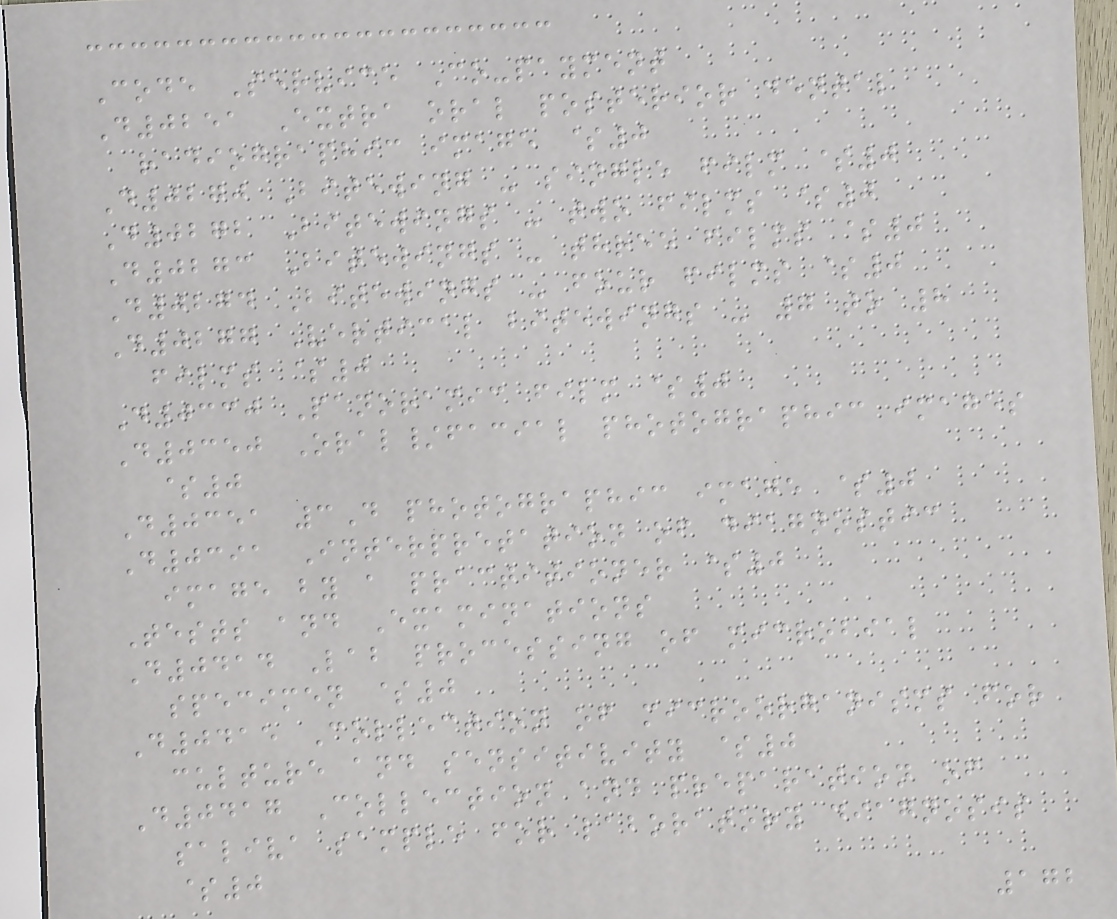Code Service Co-payment
D0251 Extra oral posterior dental
radiographic image $0
D0270 Bitewing - single film $0
D0272 Bitewings - two films $0
D0273 Bitewings - three films $0
D0274 Bitewings - four films $0
D0277 Vertical bitewings - 7 to 8
films $0
D0330 Panoramic film $0
D0350 Oral/facial photographic images
$0
D0351 3D photographic image $0
D0391 Interpretation of diagnostic
image by a practitioner $0
Tests and Examinations
D0414 Lab processing of microbial
specimen $0
D0415 Collection of microorganisms for
culture and sensitivity $0
D0417 Collection and preparation of
saliva sample for laboratory diagnosis
$0
172
